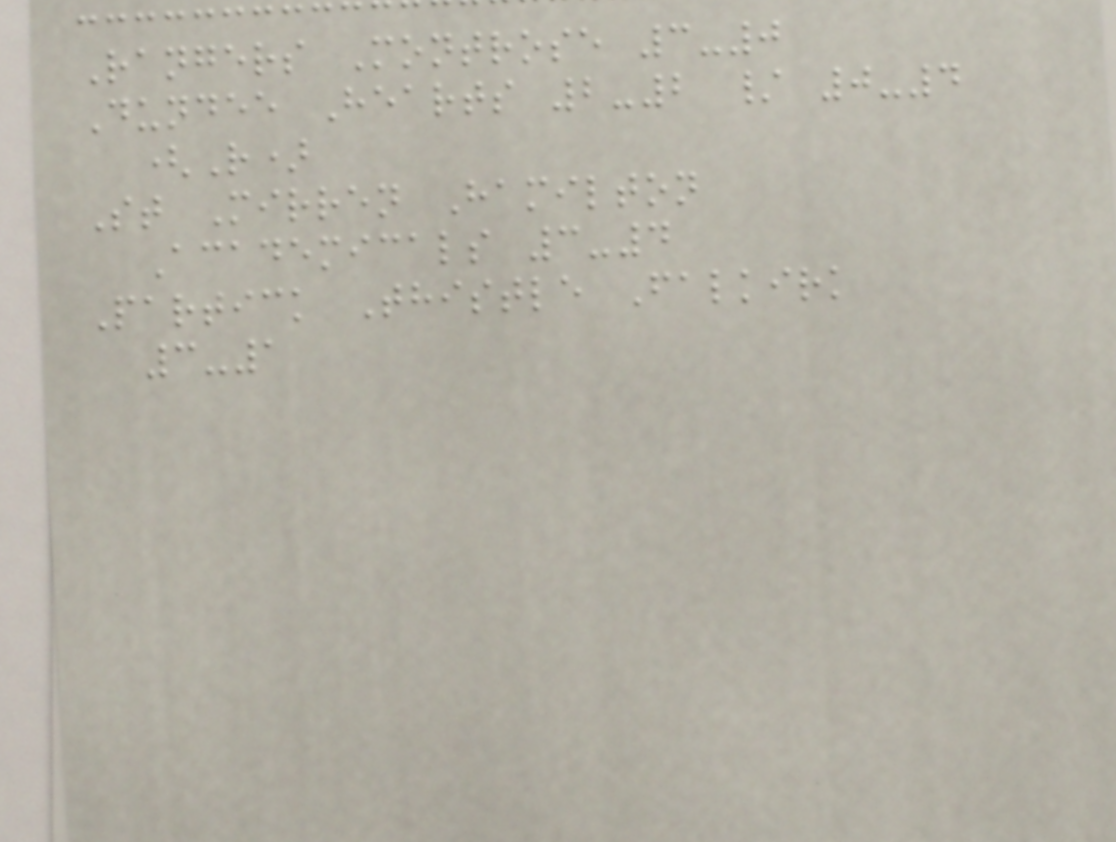Rangers Montrose 3-0
Dundee Hearts 2-2 / 0-4
(R)
St Mirren Hamilton
Academicals 3-4
Partick Thistle Falkirk
3-1
